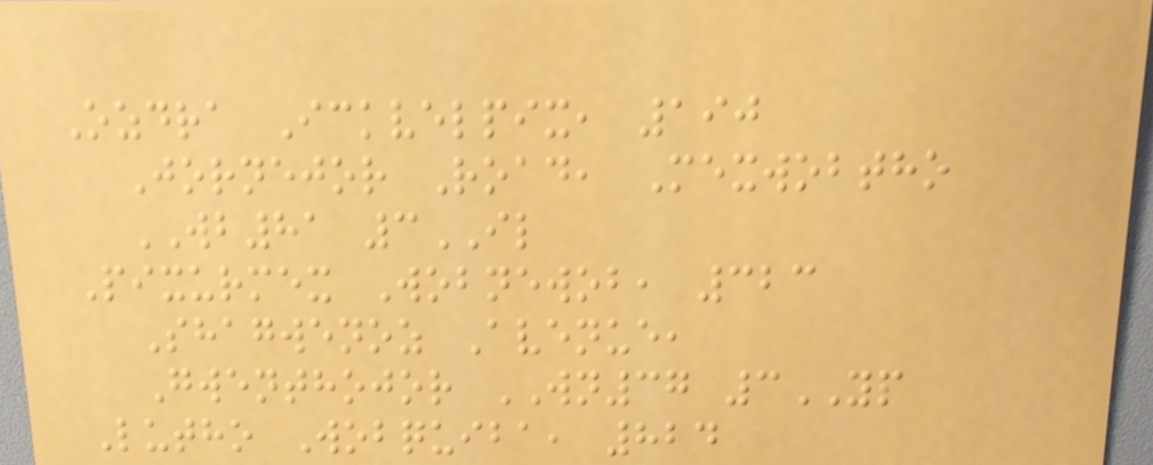Ozdra Ickvelpix, 190
Jornejor Road, Mexwobtho
WB81 3IL
Pixurmex Wobnewob, 323
Shagwenoz Avenue,
Gwenthojor WN37 3YP
Lutho Wobquiba, 824
